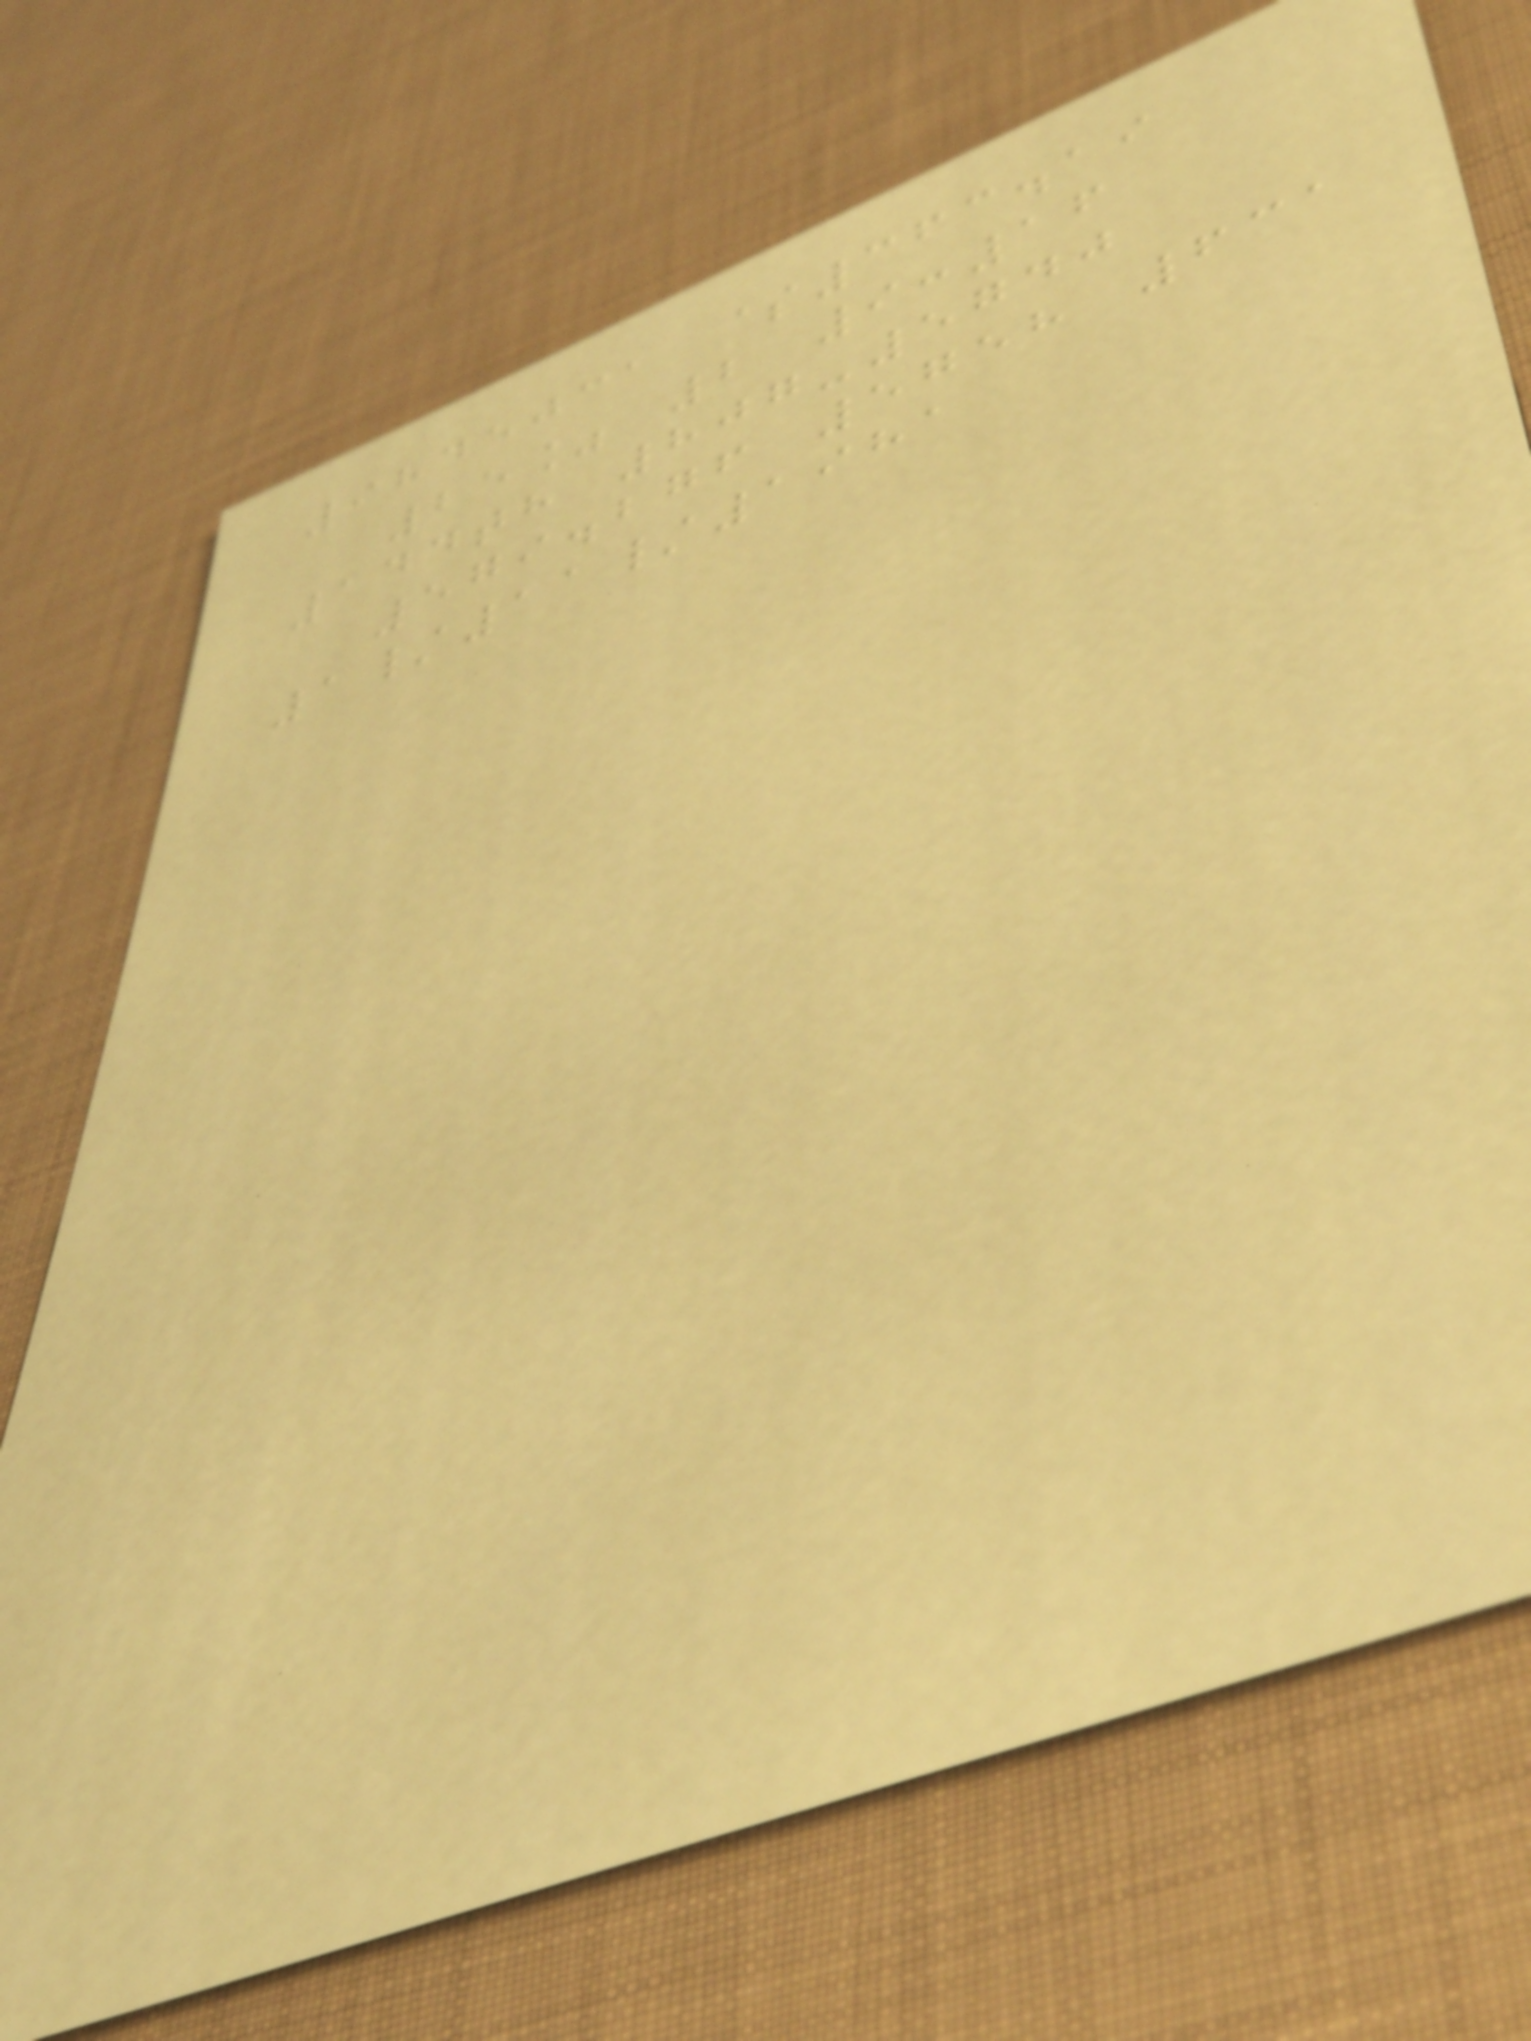9845031 $363.19
25% 2 9:16
144th 807-5740
579.276 5758 631
1/11/1981
